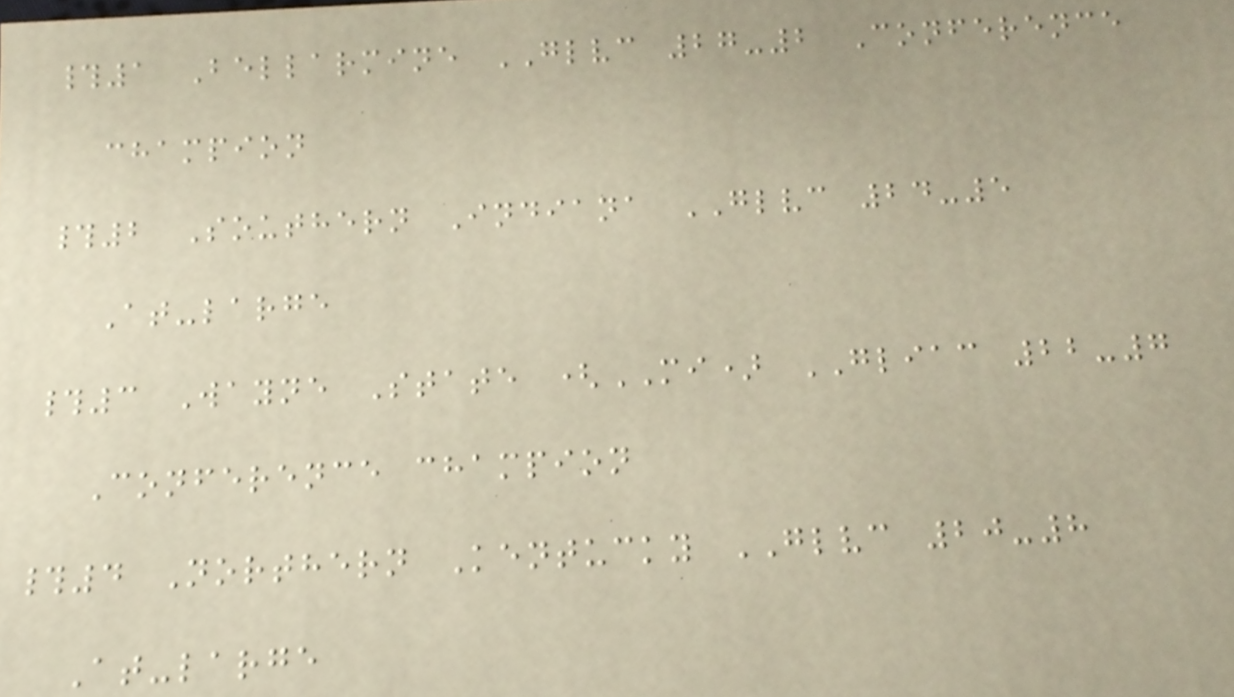#1 Bellarmine GLVC 27-2 Conference
champion
#2 Southern Indiana GLVC 24-5
At-large
#3 Wayne State (MI) GLIAC 22-7
Conference champion
#4 Northern Kentucky GLVC 20-8
At-large
